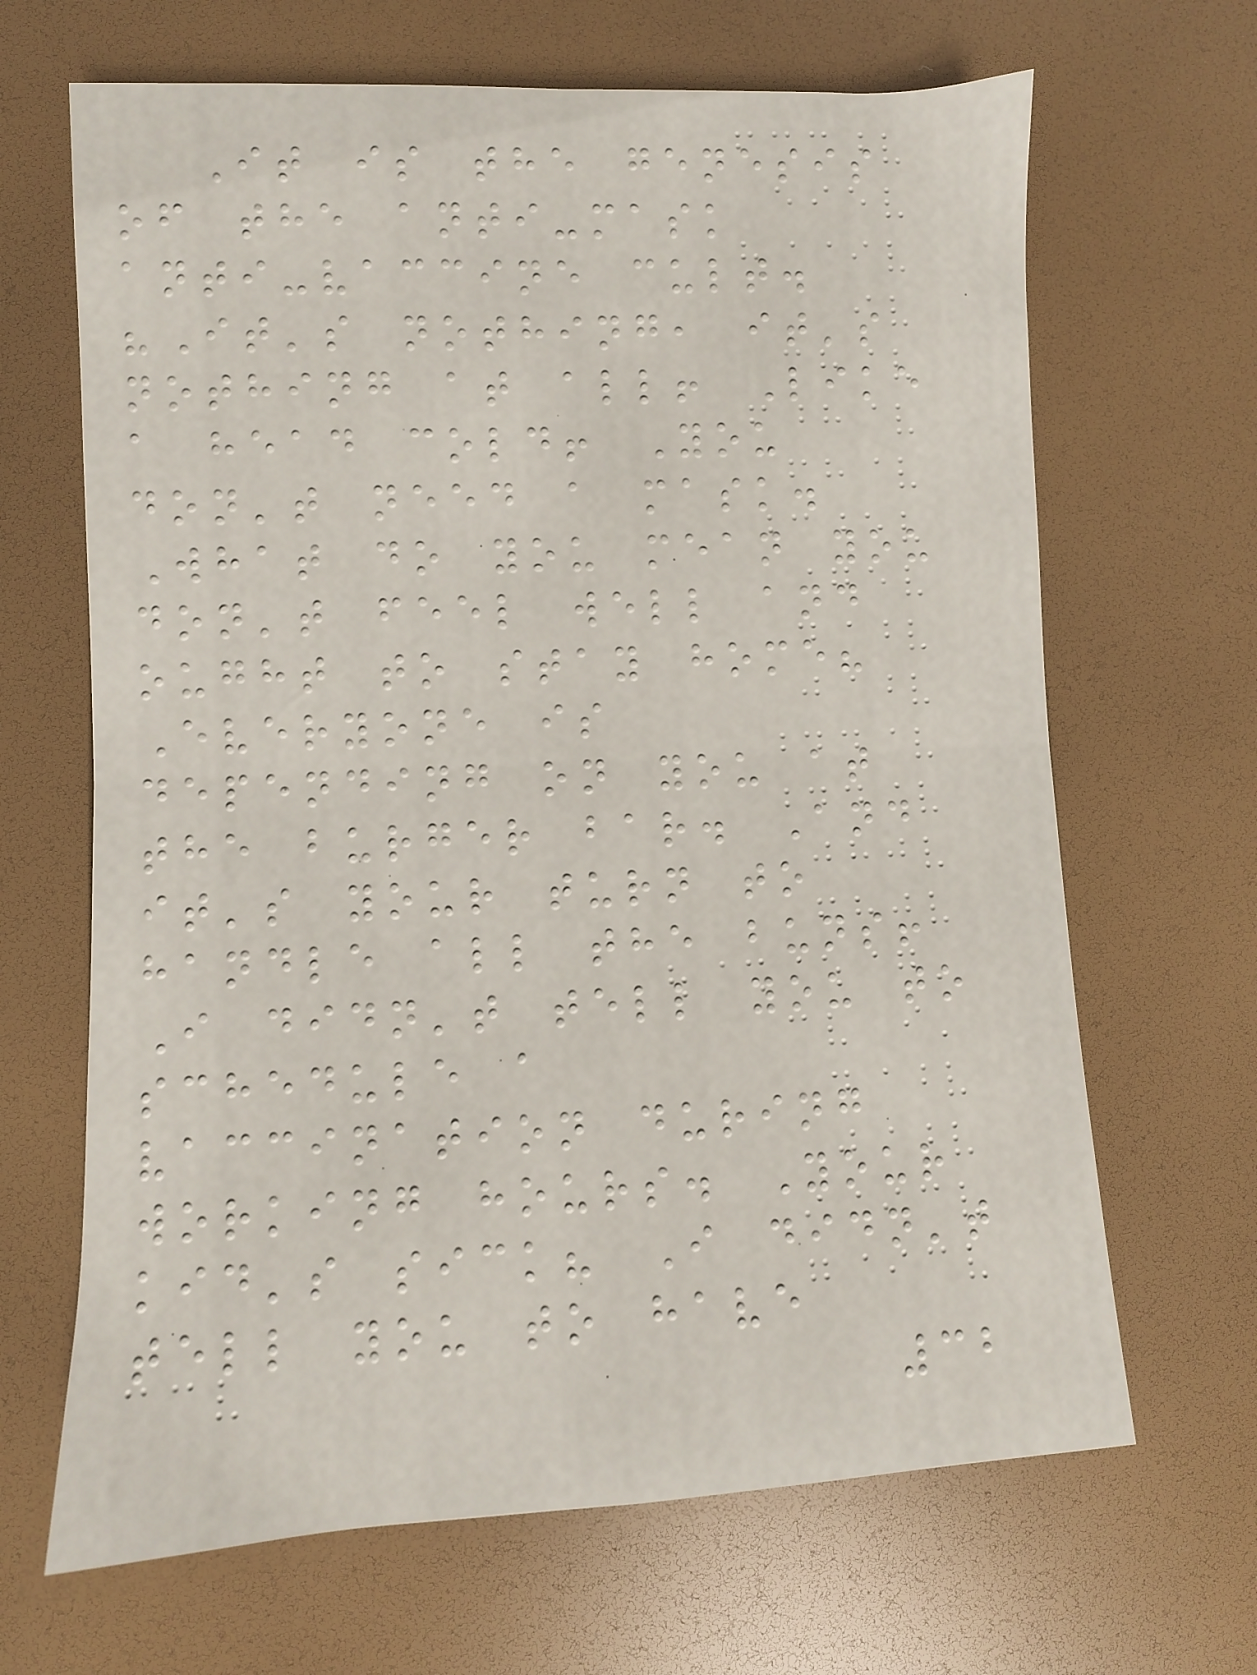It is the genesis
of the anti-mask
anti-vaccine cult.
"It's nothing, it's
nothing at all! Like
a head cold! You
don't need a mask.
What do you mean you
don't feel well and
ought to stay home?
Everyone is
depending on you at
the burger bar. And
it's your turn to
handle all the buns!
I didn't tell you to
schedule a
vaccination during
working hours. Your
kid's sick? I didn't
tell you to have
32
